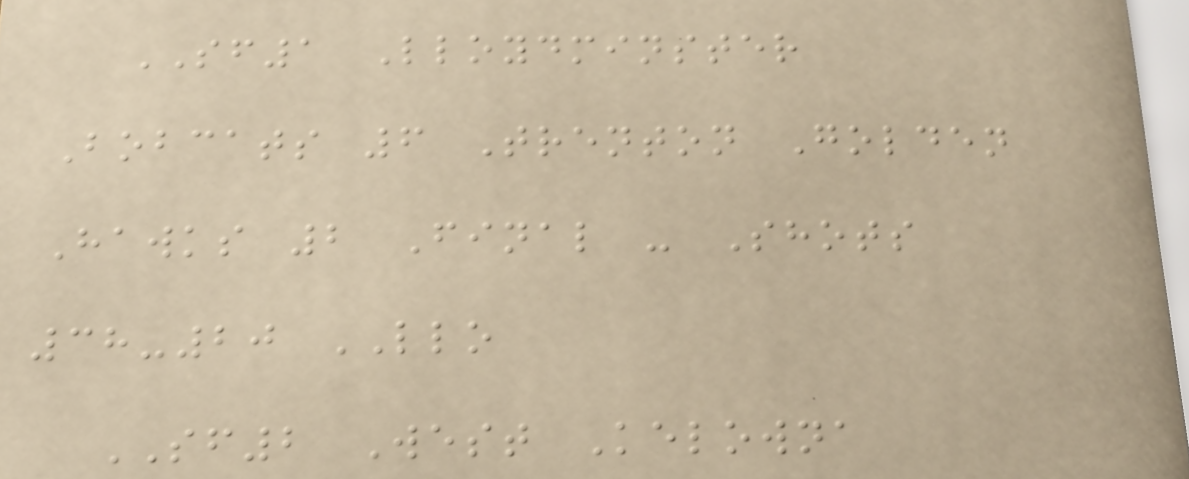SF1 Lloydminster
Bobcats 6 Trenton Golden
Hawks 2 Final - Shots
38-20 LLO
SF2 West Kelowna
